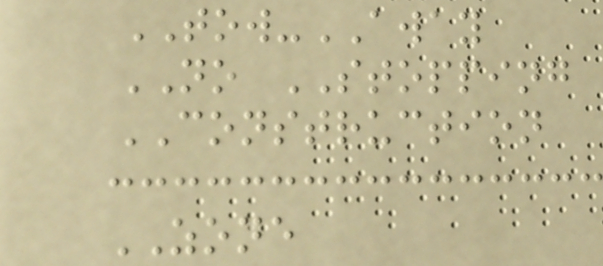TOW-AWAY
NO STOPPING
CONSTRUCTION
ZONE
